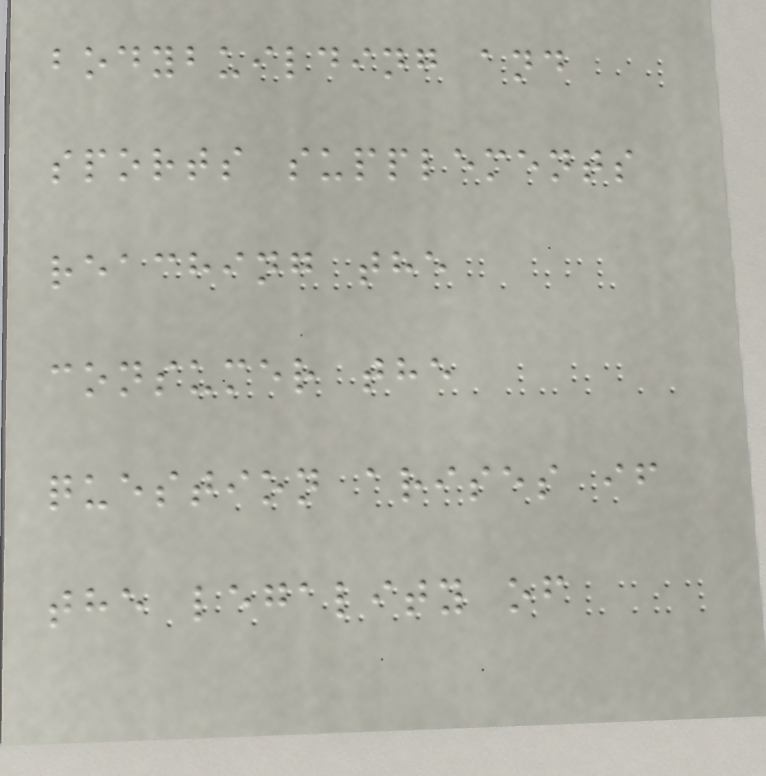bodybuilding and
sports supplements
reaching the
consumer the
question arises if
the legality of
